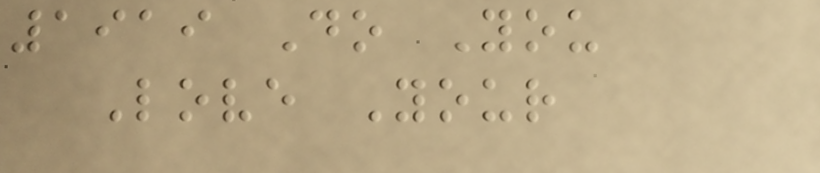1919 Do You
Love Your
